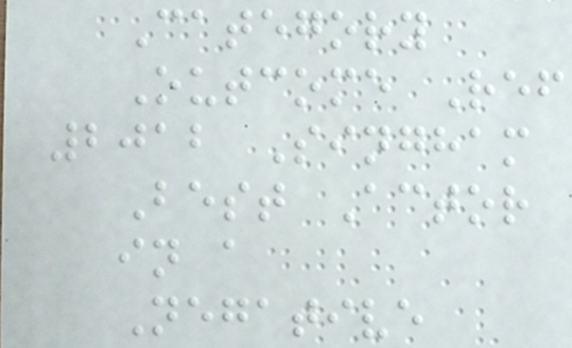Category
Outcome Ref
2012 Singham
Best Actor
in a
Negative
